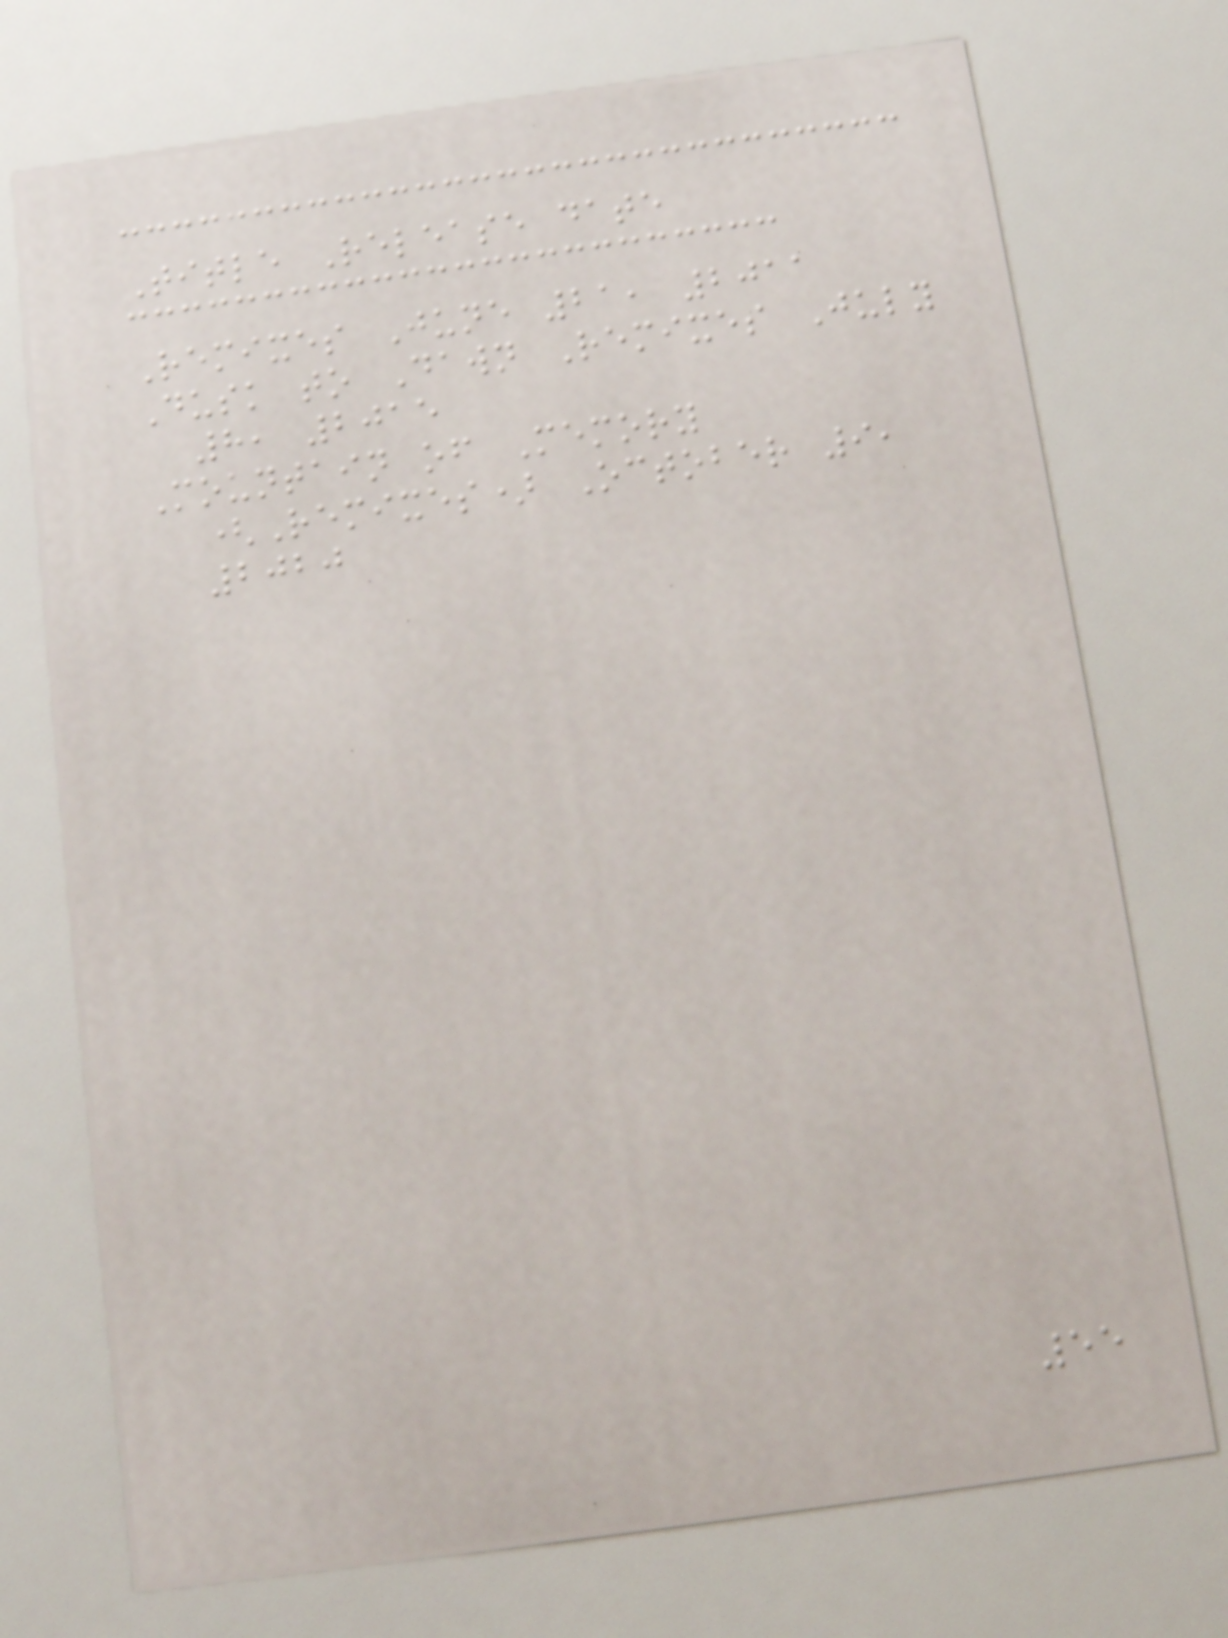Title Release date
Remixes June 21, 2011
Dusk to Dawn Remixes July
8, 2015
Mountain of Memory
(Remixes) October 9,
2020
55
